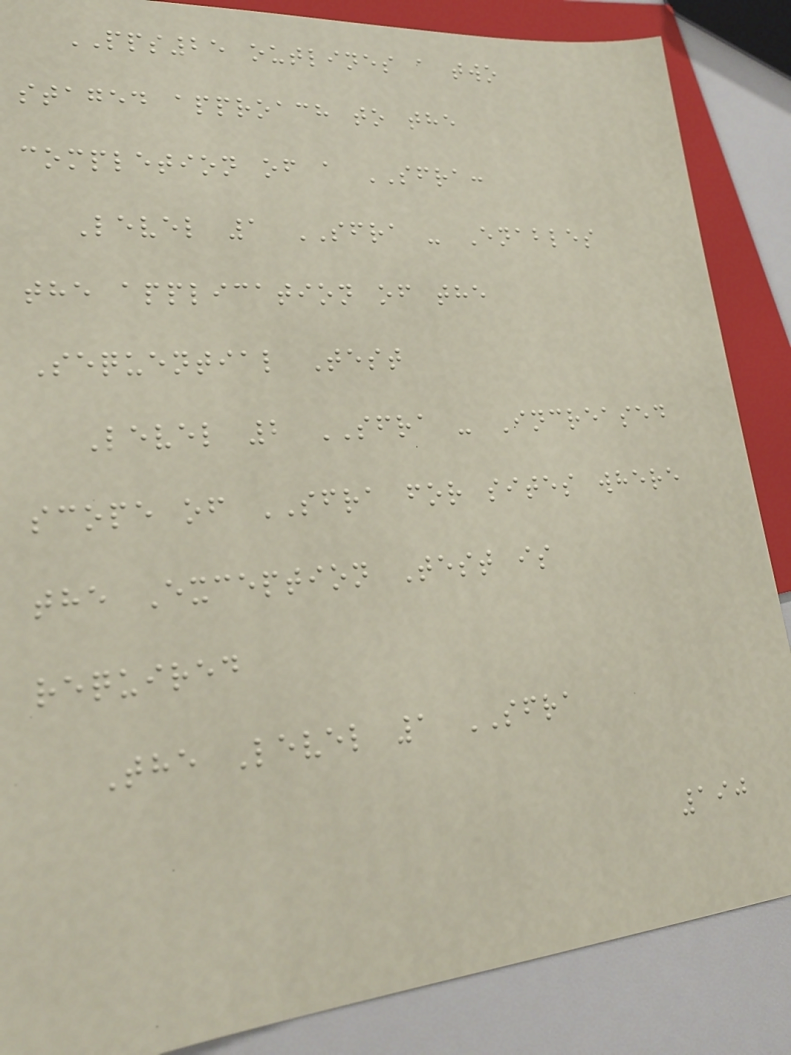PPS25 outlines a two
staged approach to the
completion of a SFRA:
Level 1 SFRA - Enables
the application of the
Sequential Test
Level 2 SFRA - Increased
scope of SFRA for sites where
the Exception Test is
required
The Level 1 SFRA
190
